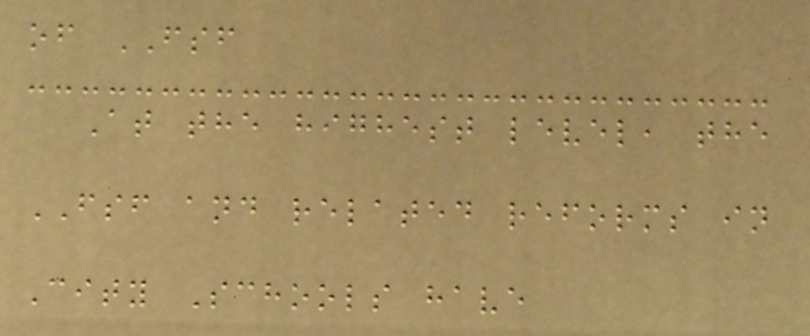of FSF
At the highest level, the
FSF and related reforms in
City Schools have
